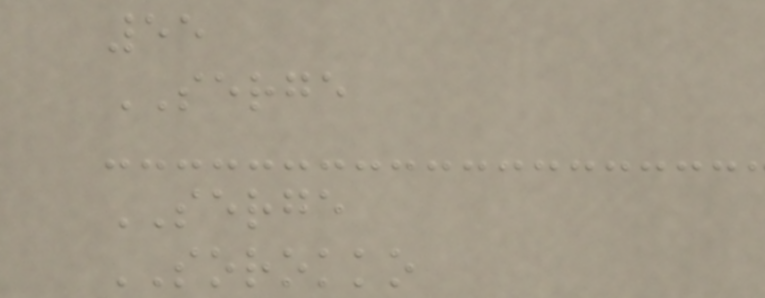55
SERGE
SERGE
SOROKKO
